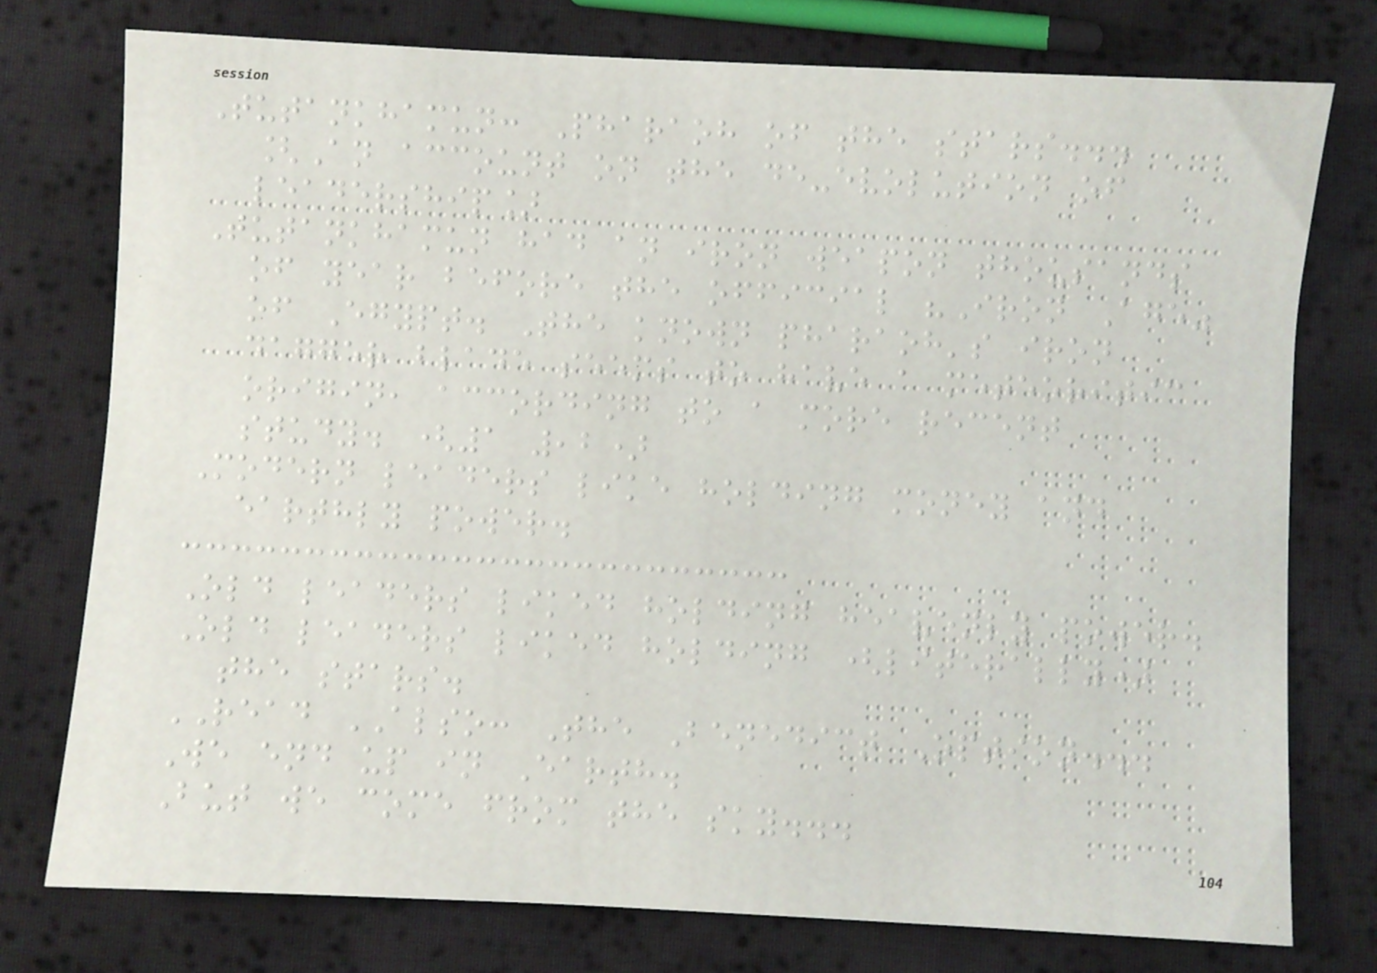Tutankhamun: Pharaoh of the stars...
[An account on the de-evolution of
leadership]
Tutankhamun had an iron weapon thousands
of year before the official "Iron Age"
of Egypt. The known pharaoh's iron
dagger blade seems to have a meteoritic
origin, according to a more recent
study. (1 ,2)
Modern leaders like holding money and
earthly power.
Old leaders liked holding heavenly power.
Old leaders liked holding (literally)
the stars.
READ ALSO: The Benedict Option...
We end up in Earth.
But we come from the sky...
